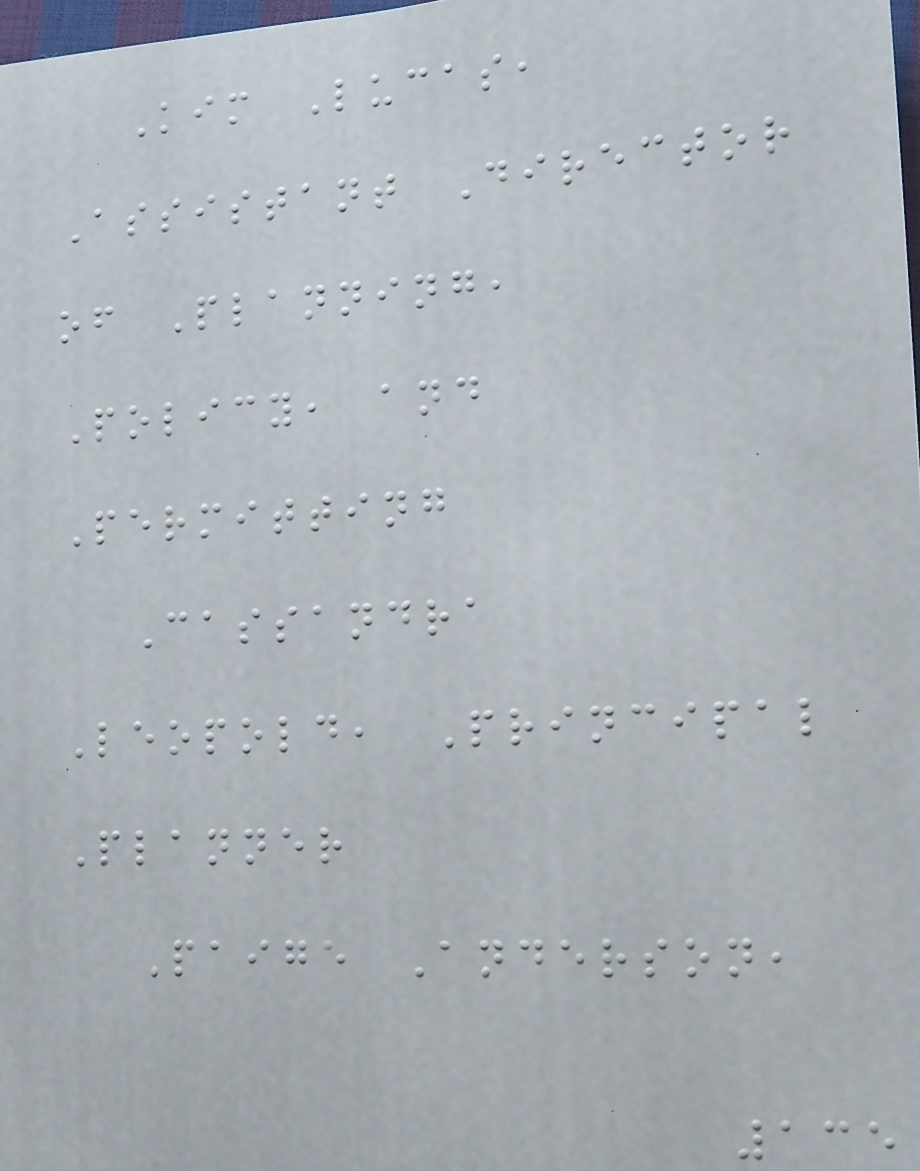Kim Lucas,
Assistant Director
of Planning,
Policy, and
Permitting
Cassandra
Leopold, Principal
Planner
Paige Anderson,
135
